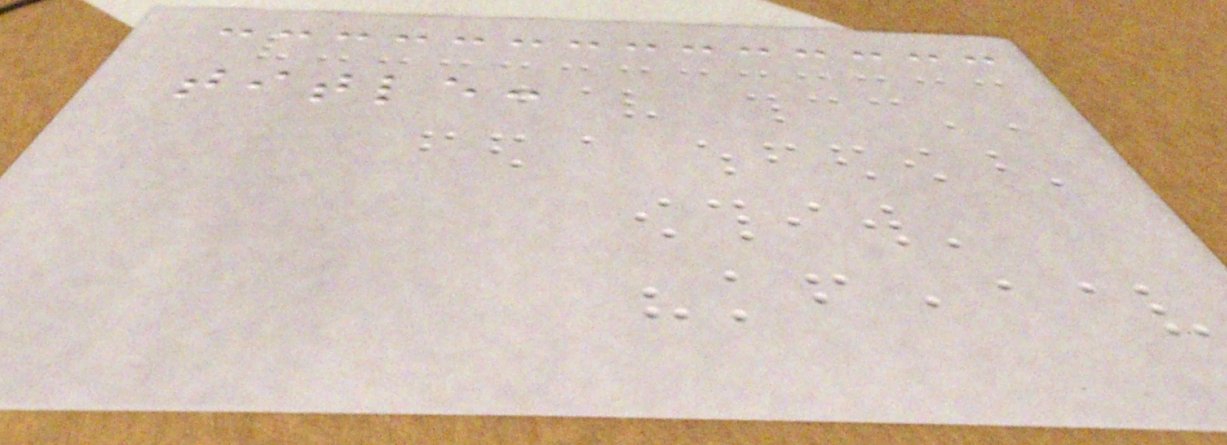title:
